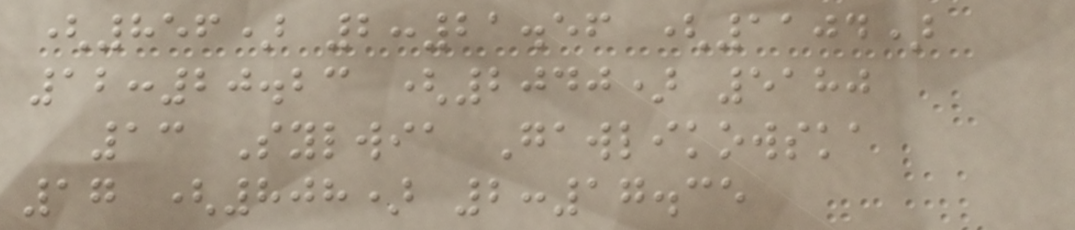(856) 2:21.56 (1104)
12:20.23 (2040) 5180
13 Sylwia Gawlikowska
17 (808) 2:17.35
